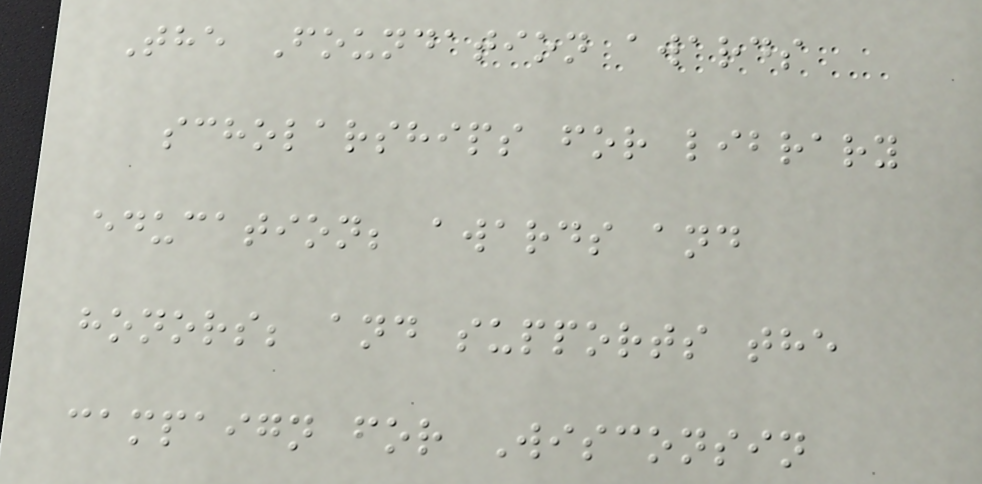The Foundation awards
scholarships for library
education; awards and
honors; and supports the
campaign for Wisconsin
